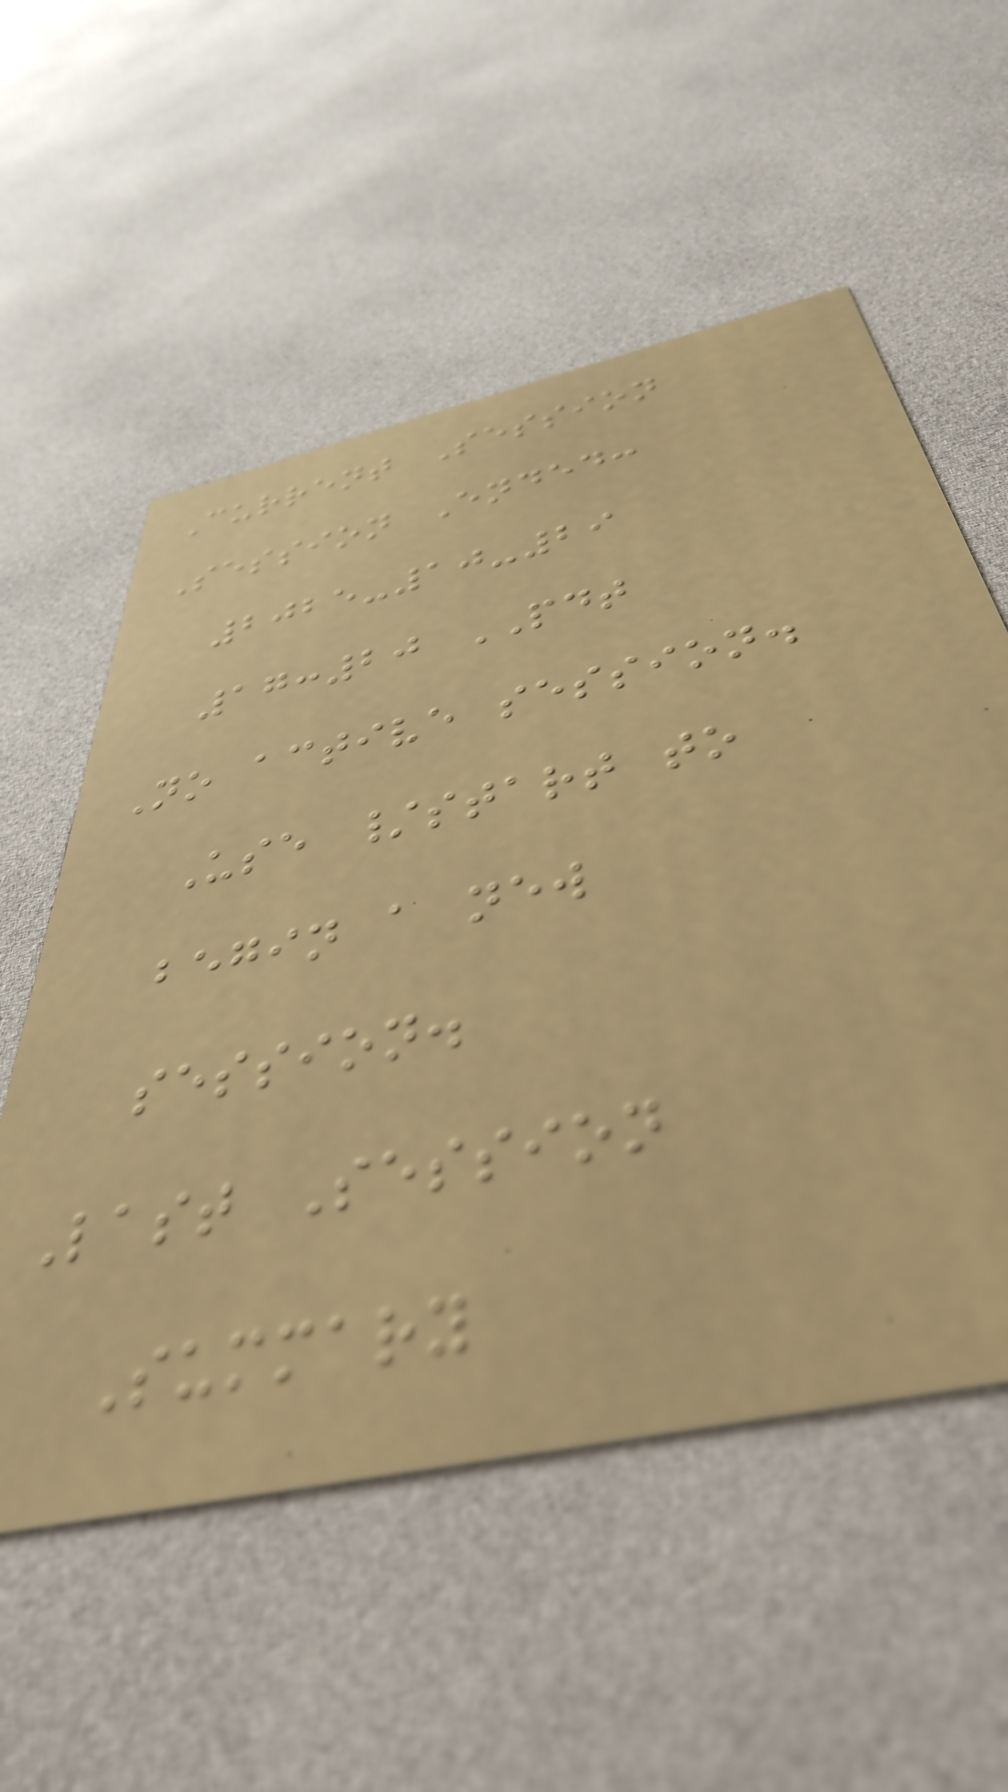Current Session
Session Ended:
2025-10-29
17:20 PDT
No active session.
Use /start to
begin a new
session.
Last Session
Summary
